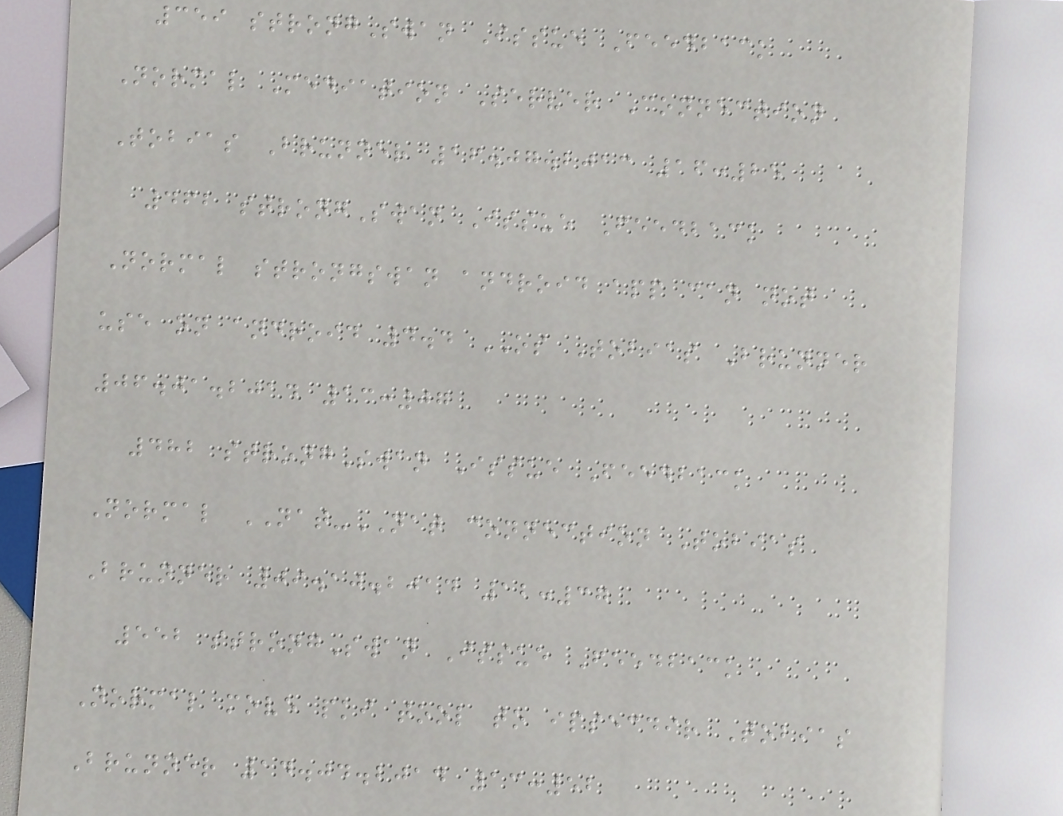359 strongSwan Issue Feedback
Normal Mediation Server Connection
Tobias Brunner 16.07.2013 16:25
462 strongSwan Issue Feedback
Normal strongswan android app can not
use on android 4.4 OS Tobias Brunner
06.01.2014 13:07
482 strongSwan Issue Feedback
Normal NAT-NAT connection Tobias
Brunner 09.10.2014 12:37
552 strongSwan Issue Feedback
Normal move pki tool to ipsecdir Tobias
Brunner 14.04.2014 13:52
